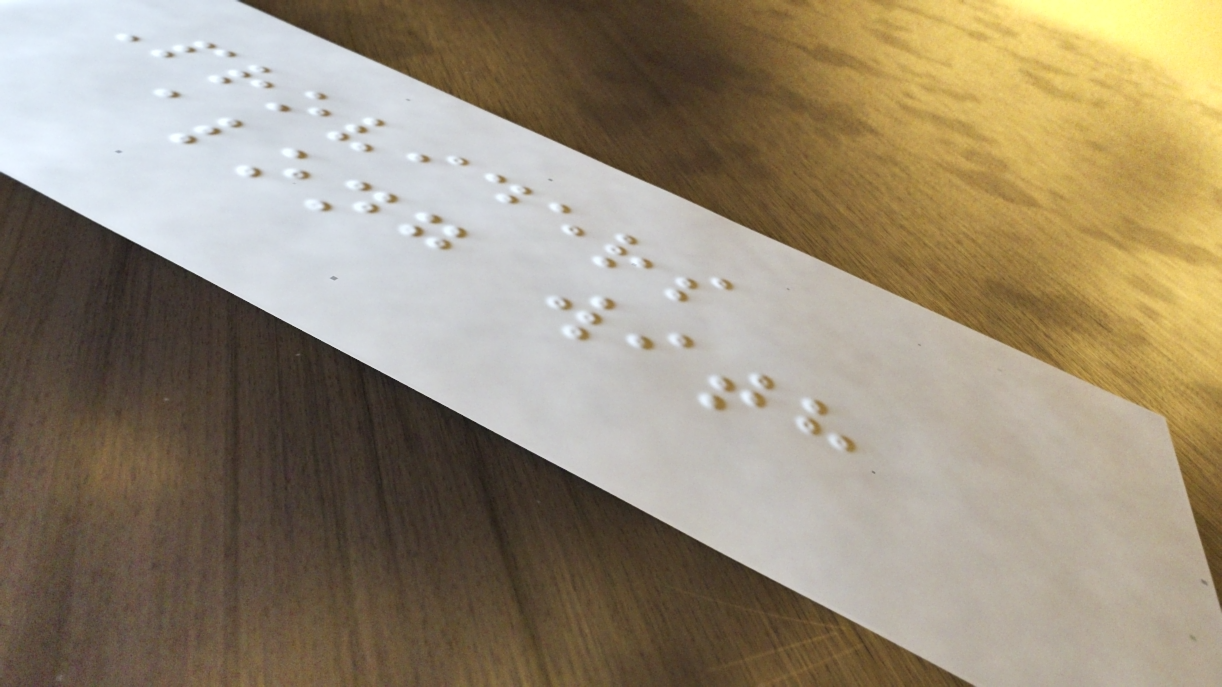Providers
along with
